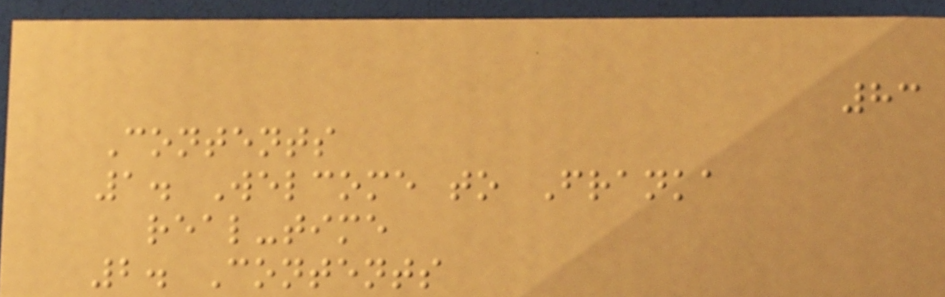83
Contents
1. Welcome to Franka
real-time
2. Contents
